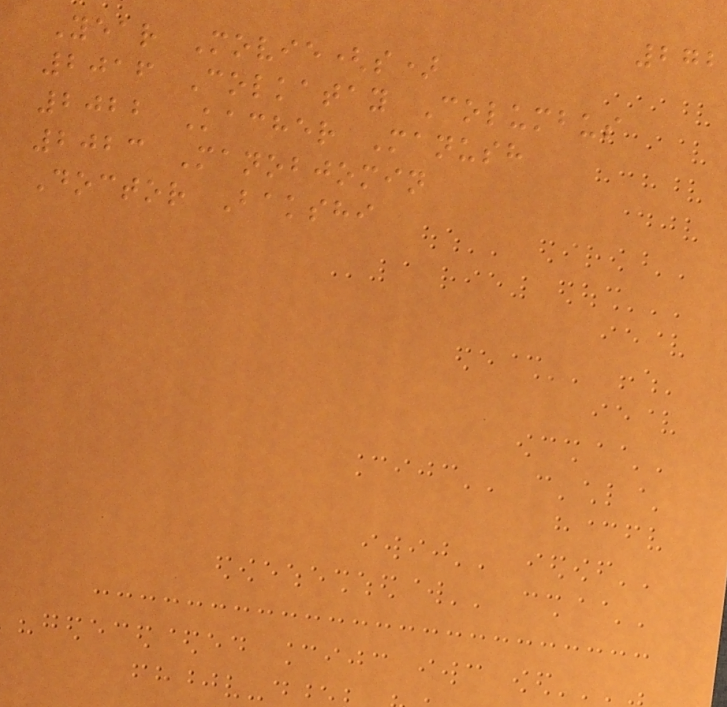272
Year Movie(s)
2016 Colkatay Columbus
2022 Kacher Manush
2023 Manobjomin
Doctor Bakshi
